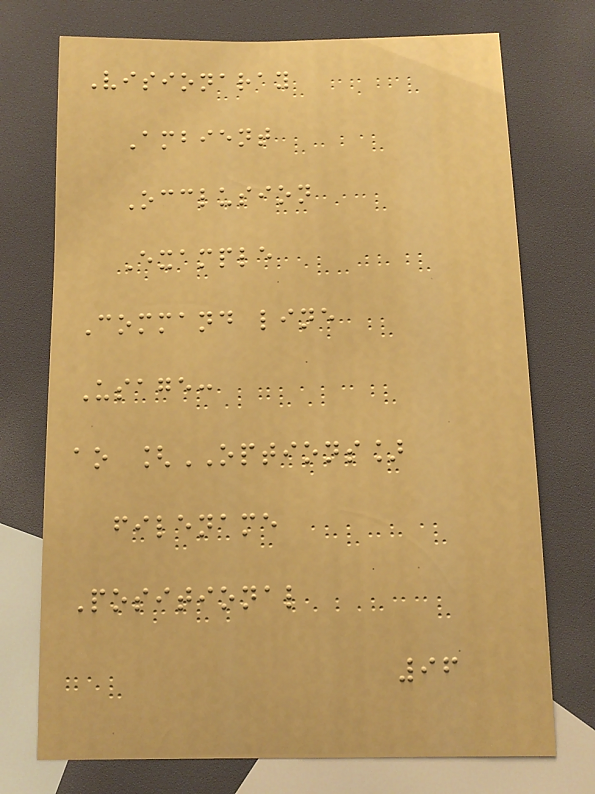Visionaray
Ambient
Occlusion
Example
Command line
Usage:
ao [OPTIONS]
filename
Positional
96
